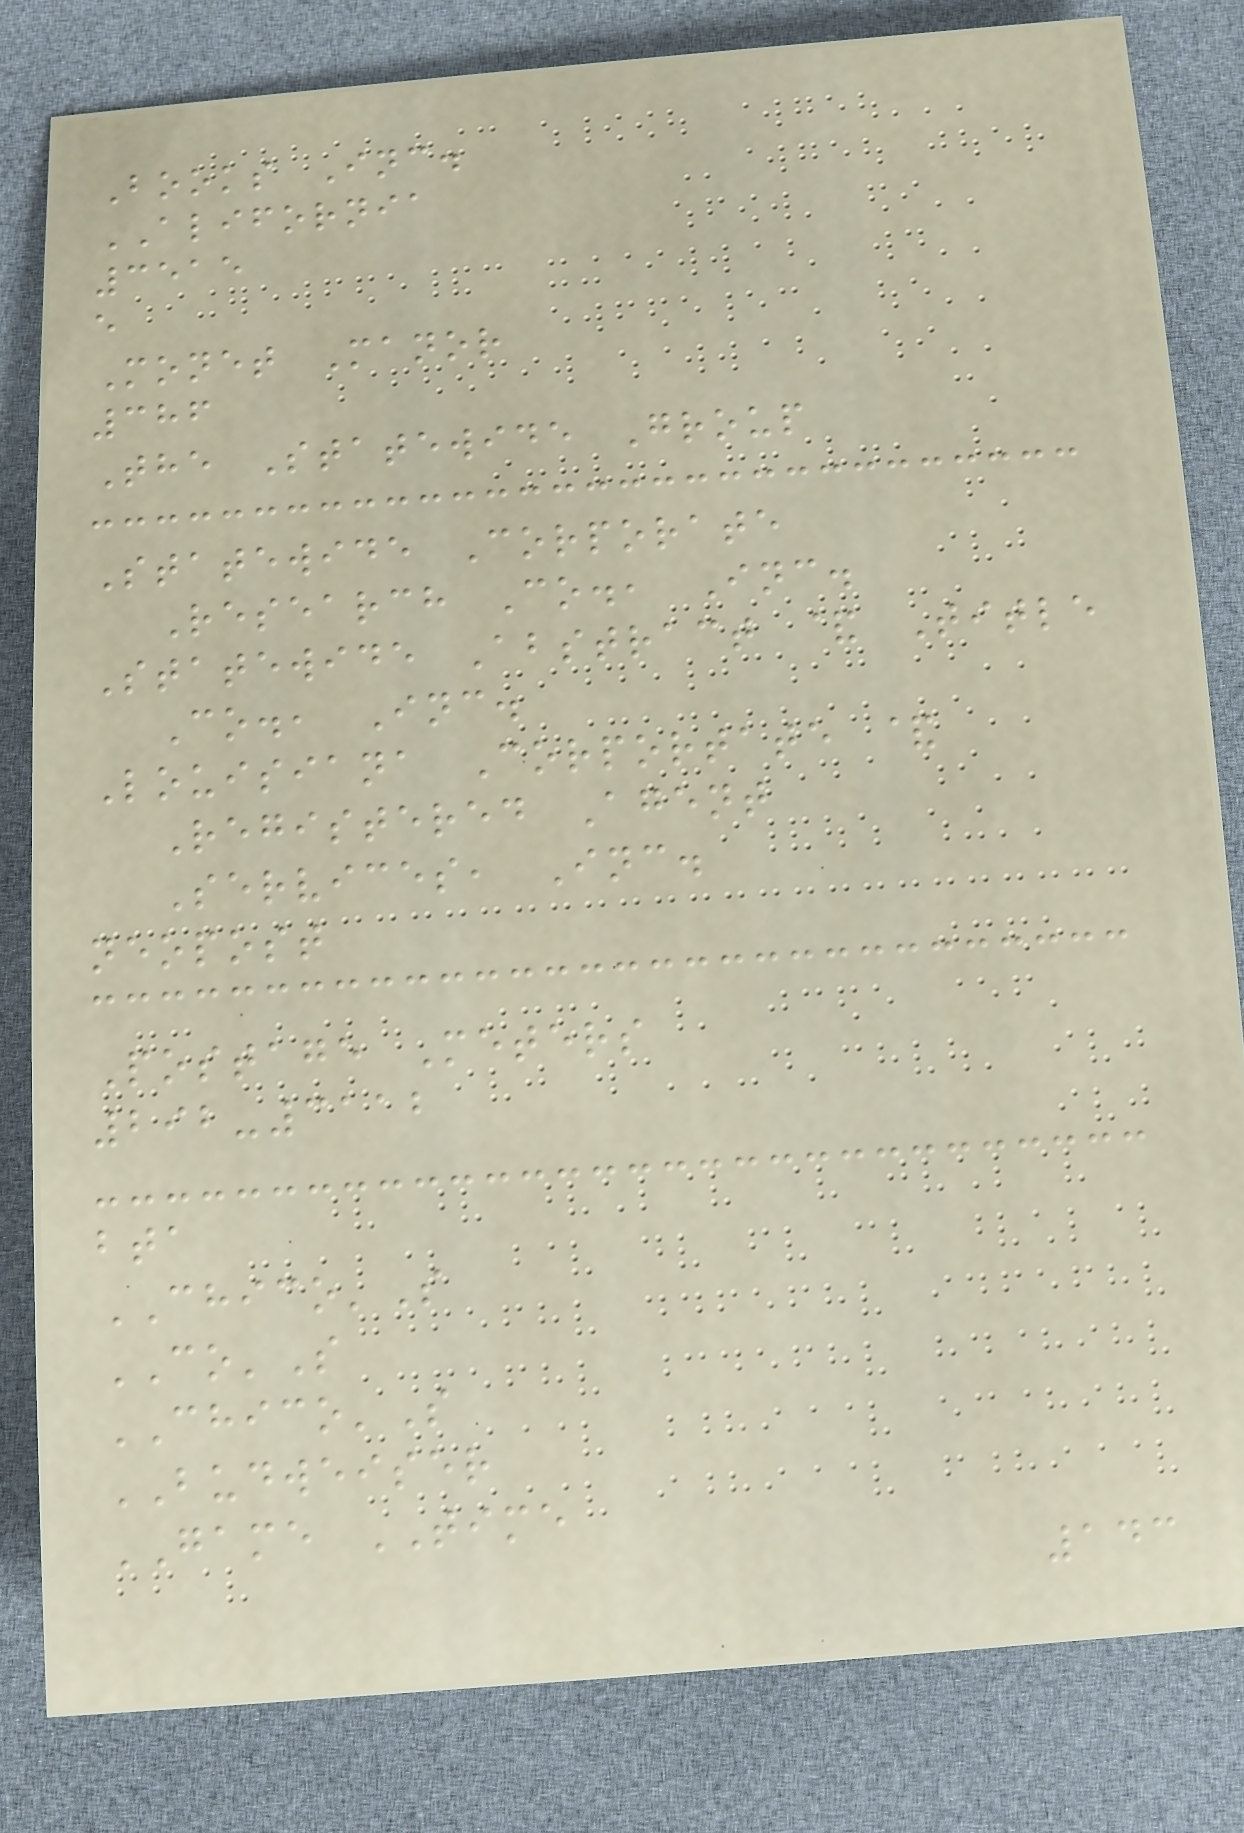Books Inc.
ALIFORNIA
3515
e
Monet Manor
386
The Statewide Group
Statewide Corporate
Research Co., Inc.
Statewide Abstract & Title
Co., Inc.
Louisiana Corportate &
Registered Agent
Services, Inc.
neopost
Postage Meters
292-3112
bta
CHICO'S
CO'S
CHICO'S
BUDWEISER
GAME TIME
143
